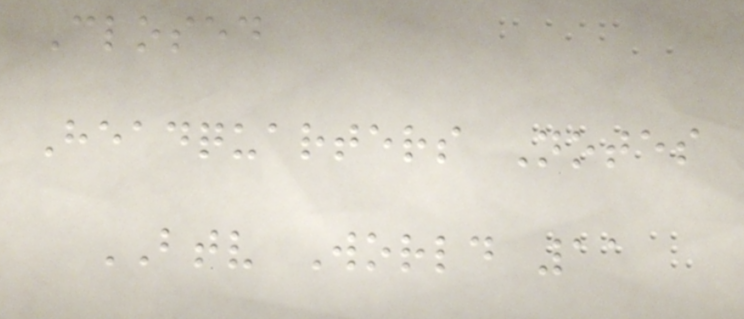Closed
Headquarters Notes
BTV World 11
